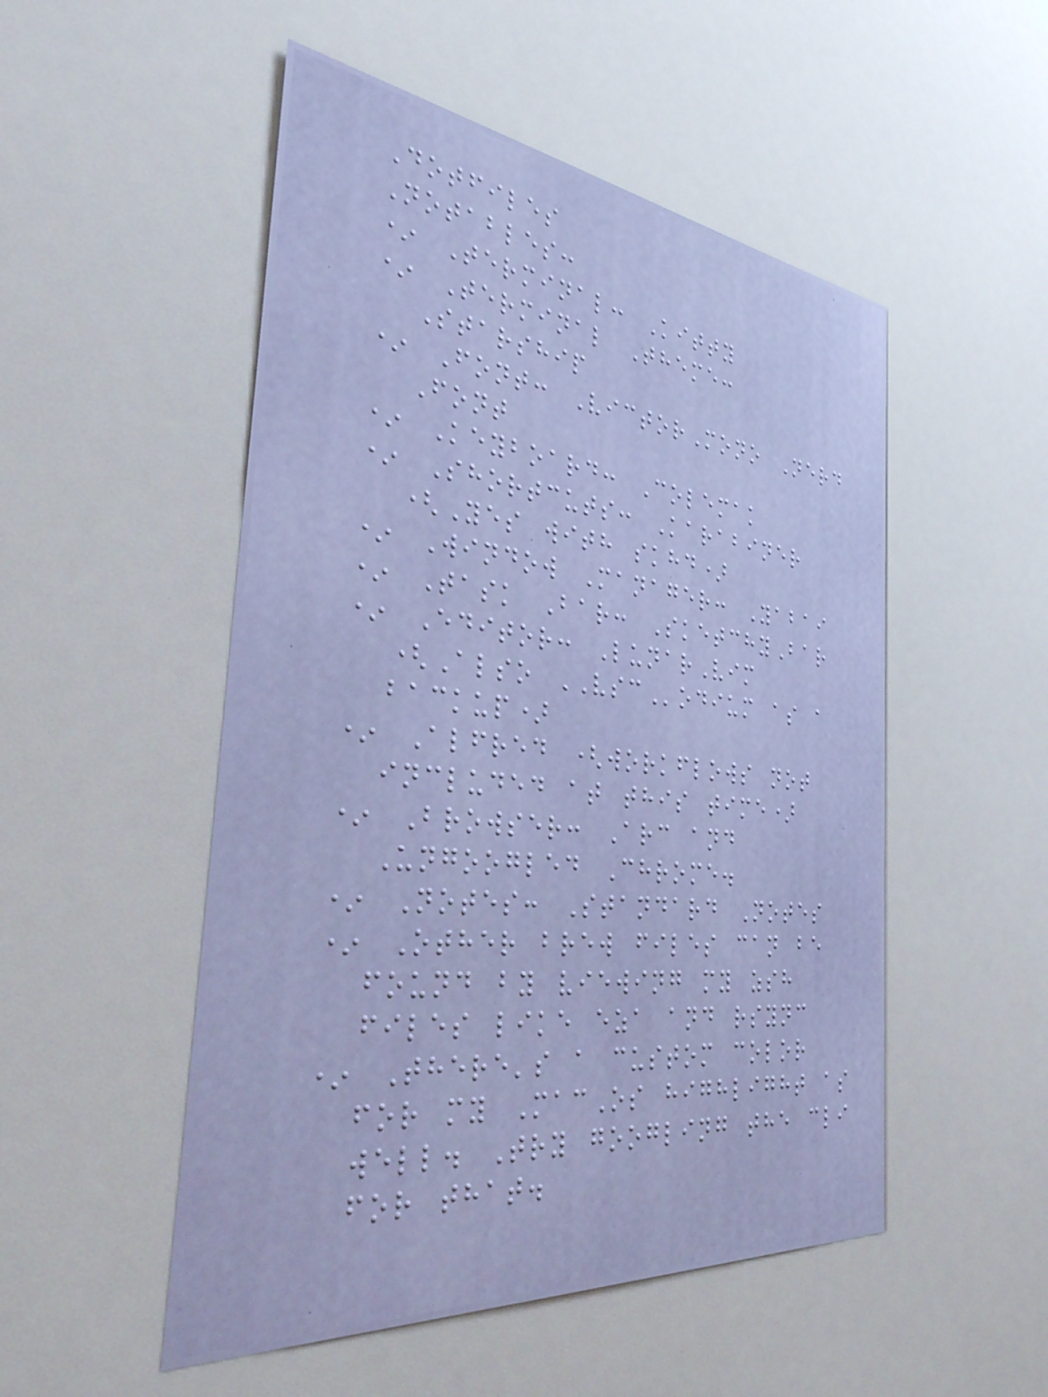Dotfiles
Notables:
* Terminal: Kitty
* Terminal Theme:
Starship
* Font: VictorMono Nerd
Font
* Keyboard: Colemak
* Shortcuts: Karabiner
(Yes with skhd)
* Window Manager: Yabai
* Task Bar: SketchyBar
* Editor: LunarVim
(Also VSCodium as a
backup)
* Alfred (workflows not
included at this time)
* Browser: Arc and
Ungoogled Chrome.
* Notes: Standard Notes
* Other brew files can be
found by viewing my zsh
files like eza and rsync
* There's a custom color
for my MacOs highlight as
well. Try googling the cli
for that.
